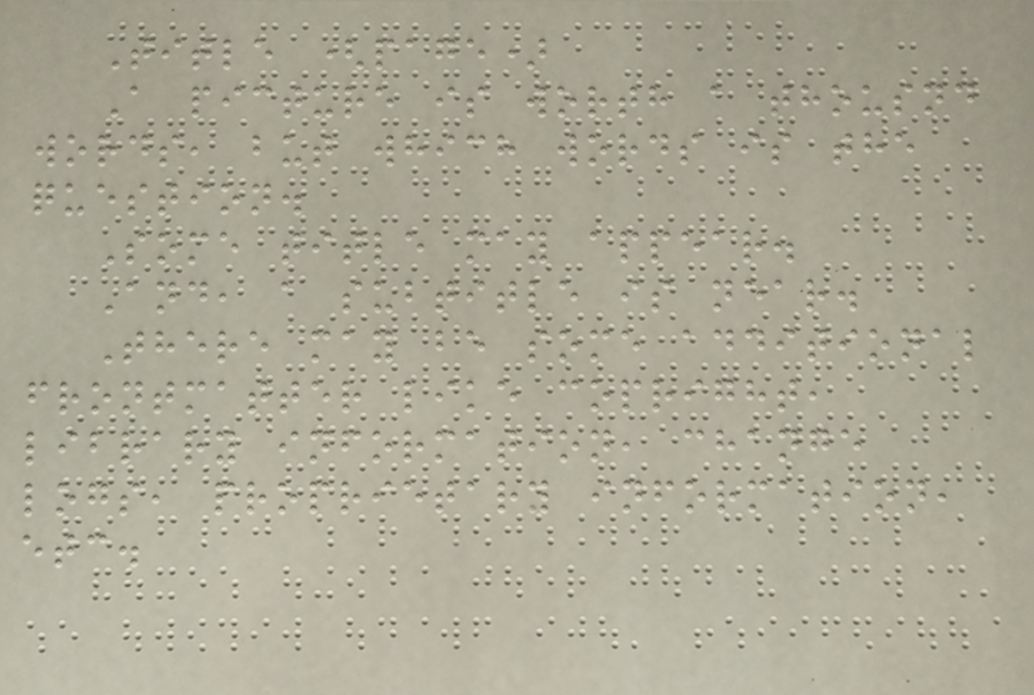Title (page)
A picture is worth a thousnd
words, but which words is the
question.
Some title may appear.
And, a subtitle is near.
There may be some additional
frontmatter like copright,
library information, change
logs, proprietary information,
etc.
